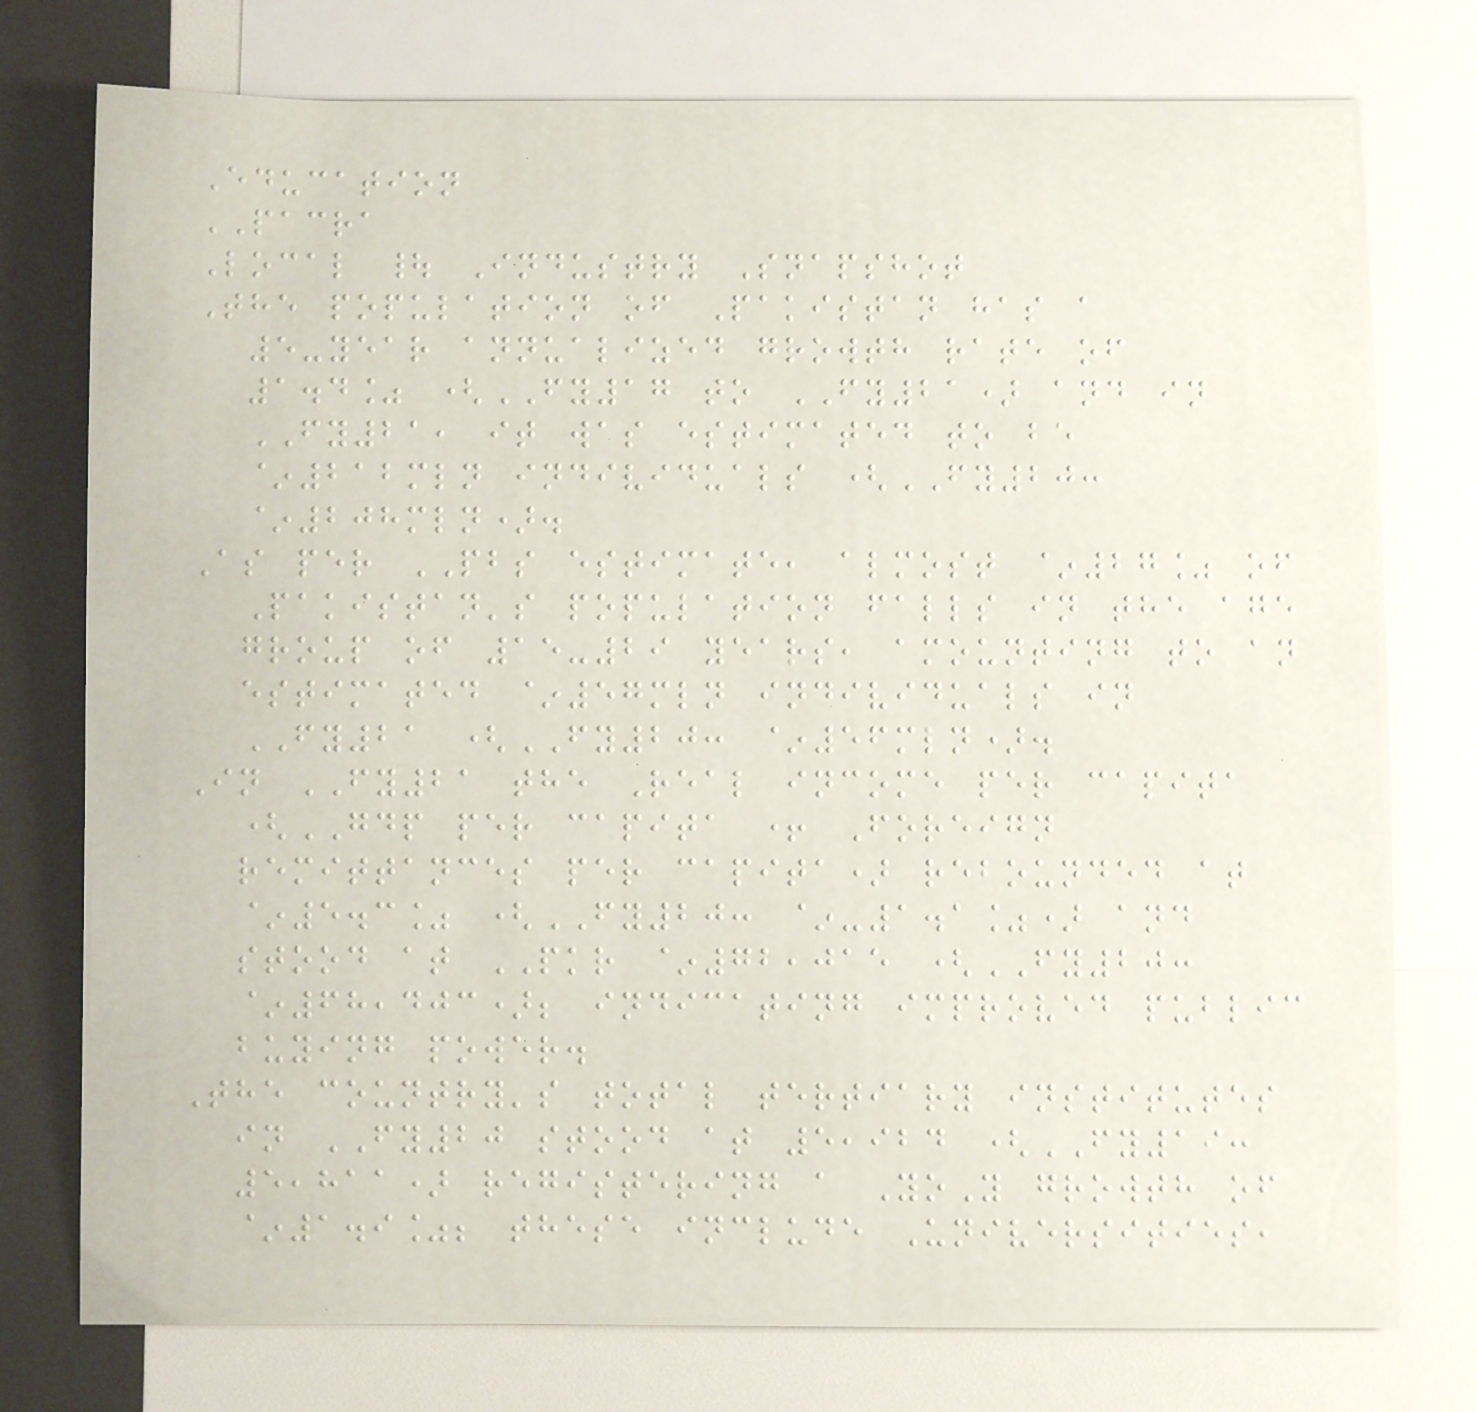Education
PACRA
Local | Industry Snapshot
The population of Pakistan has a
5-year annualized growth rate of
1.4% (FY17 to FY21) and in
FY21, it was estimated to be
~212mln individuals (FY20:
~208mln).
As per PBS estimate, almost ~27% of
Pakistan's population falls in the age
group of 15-29 years, amounting to an
estimated ~57mln individuals in
FY21 (FY20: ~56mln).
In FY21 the Real income per capita
(GDP per capita + Foreign
remittances per capita) rebounded at
~5.3% (FY20: ~-1.1%) and
stood at PKR ~72,015 (FY20:
~68,403); indicating improved public
buying power.
The country's total tertiary institutes
in FY20 stood at 5,924 (FY19:
5,811) registering a YoY growth of
~1.9%; these include Universities,
